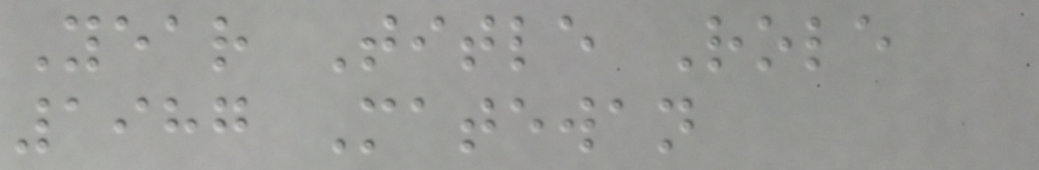Year Title Role
1987 Matewan
